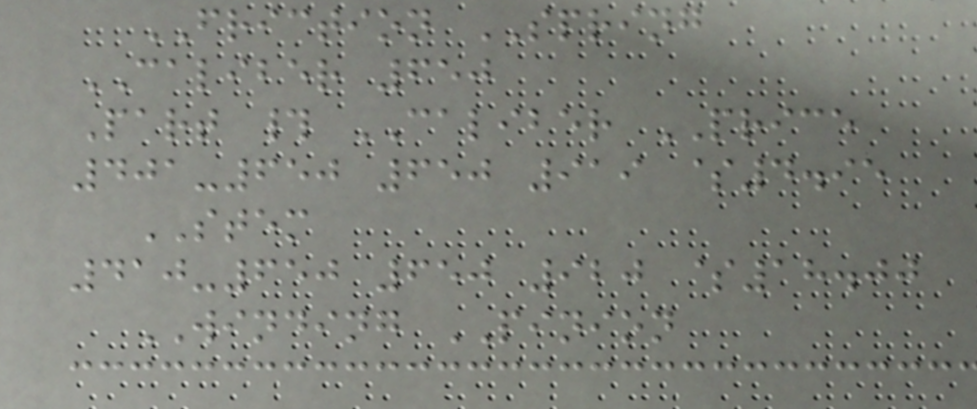FRICTION SPRING
CALIBER 650
Part # CALIBER PRICE
401-650 650 919 $4.95
STEM
410-650 650 920 $18.00
WINDING PINION
